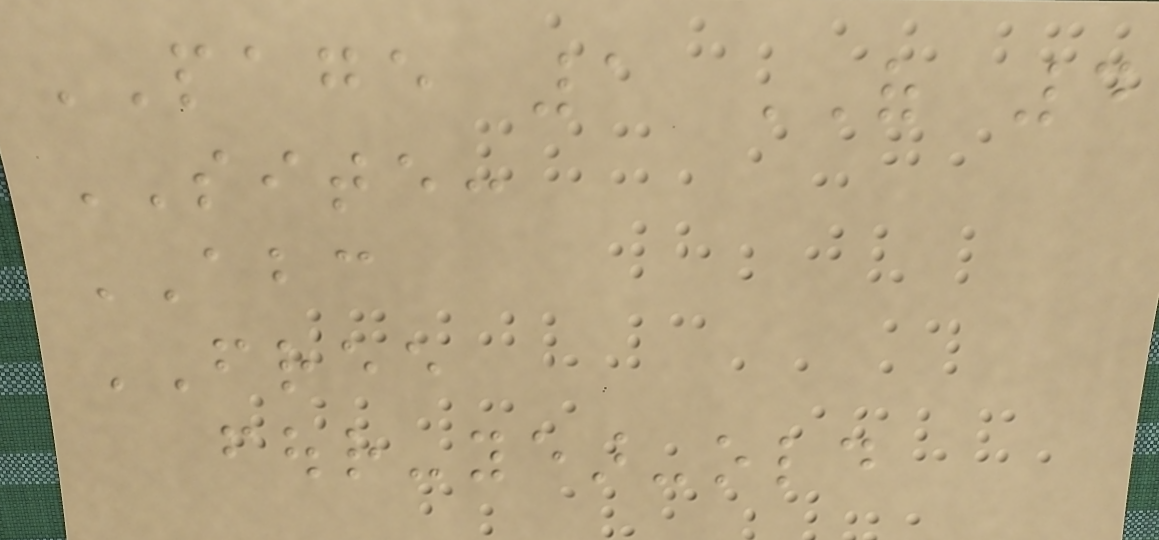PAGE 1 OF 4
SITE:
ABC
FREE
four-year-old
